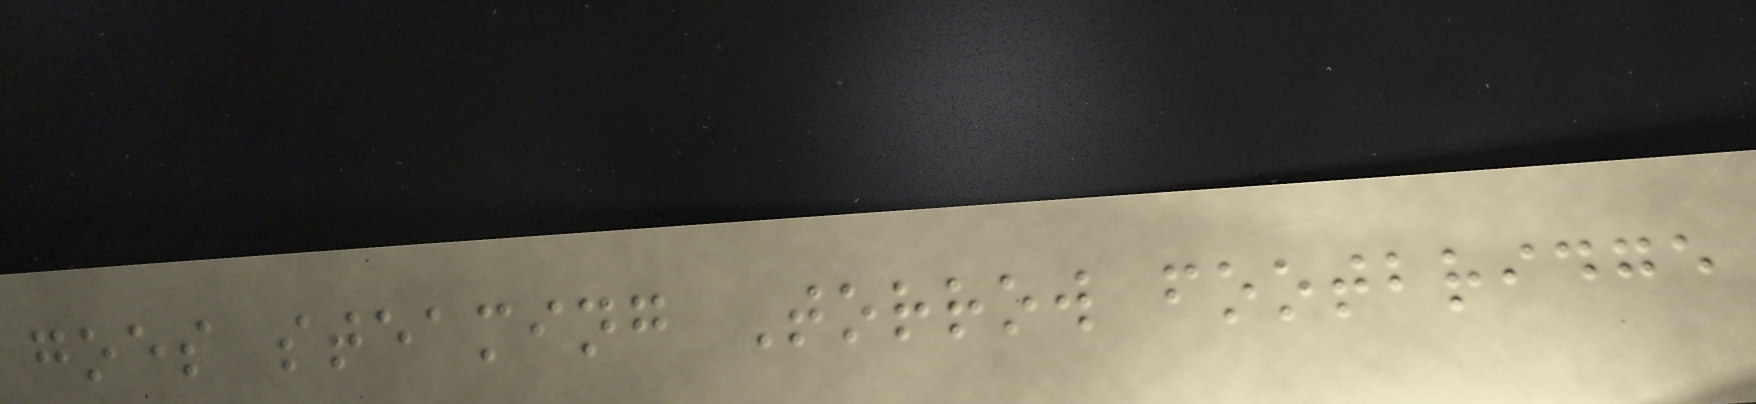goes steaming Torrow footbridge
